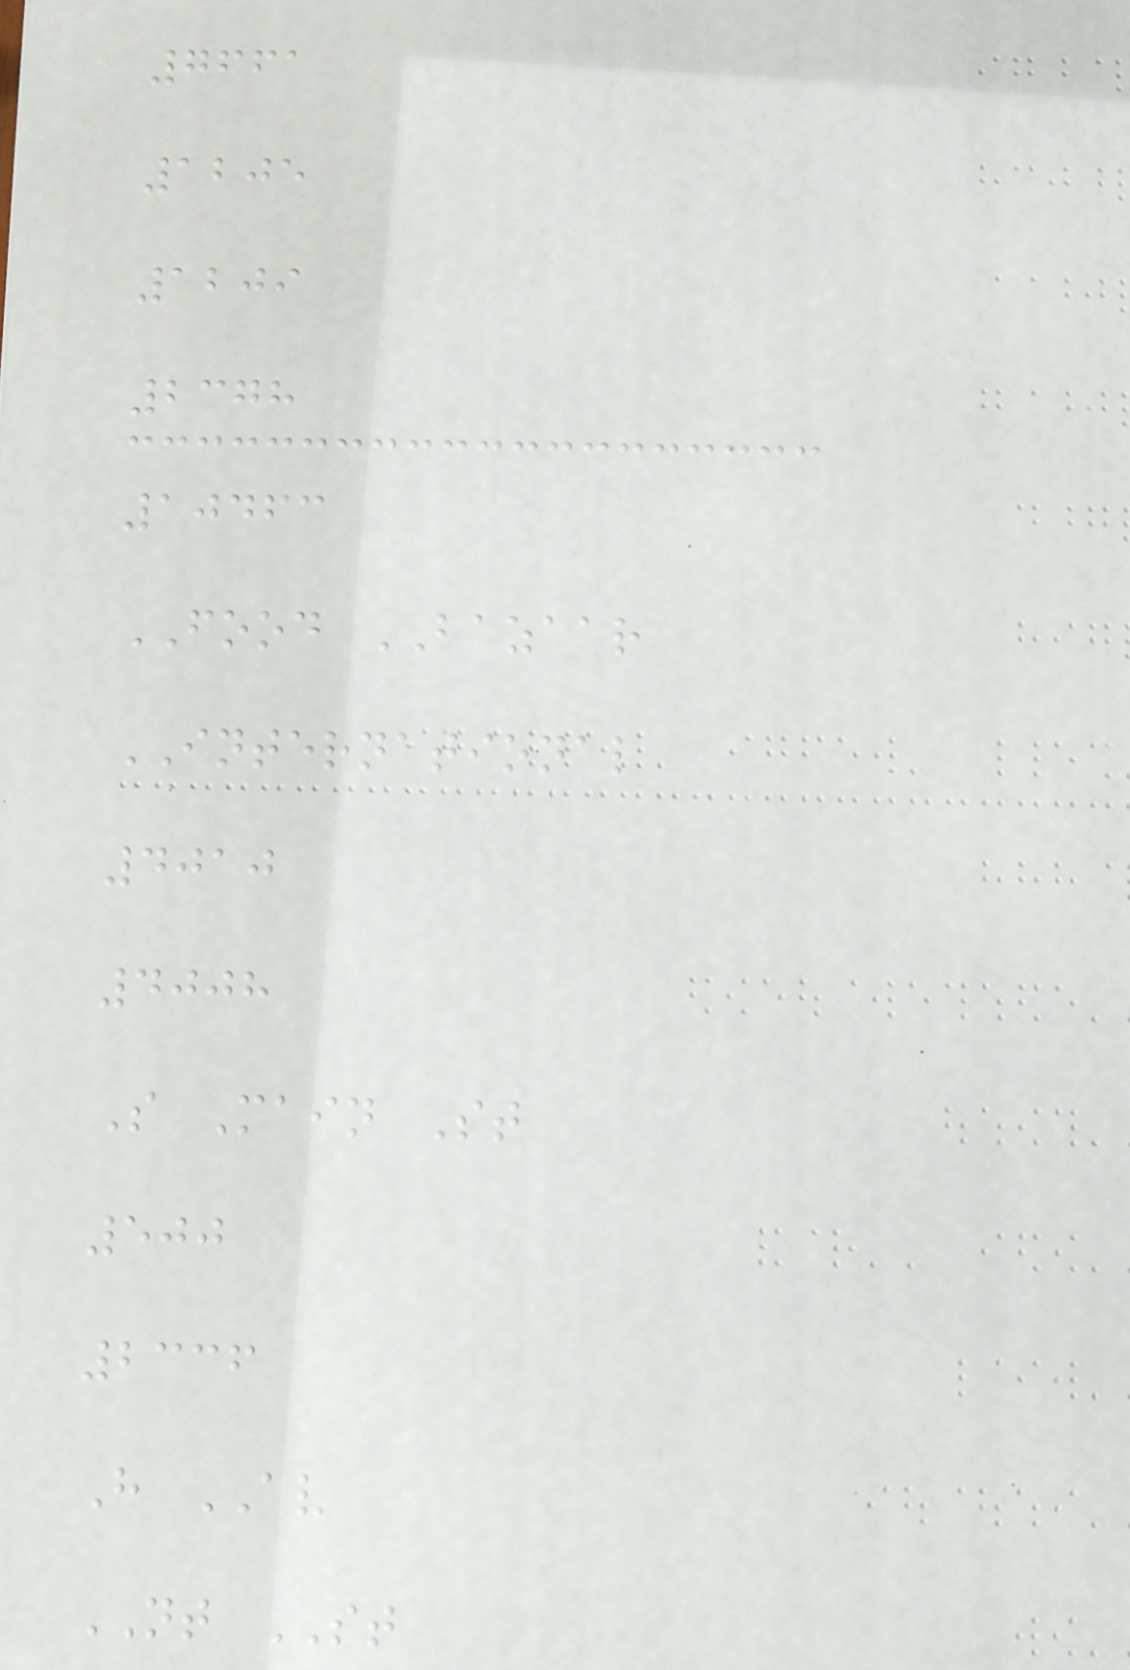7661
1205
1209
2378
10463
FOOD BAZAAR
INTERNATIONAL
4010
4008
S Main St
500
2336
H AV
NT ST
